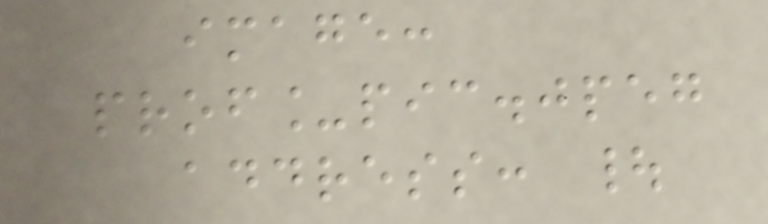image:
prof_pic.jpeg
address: |
